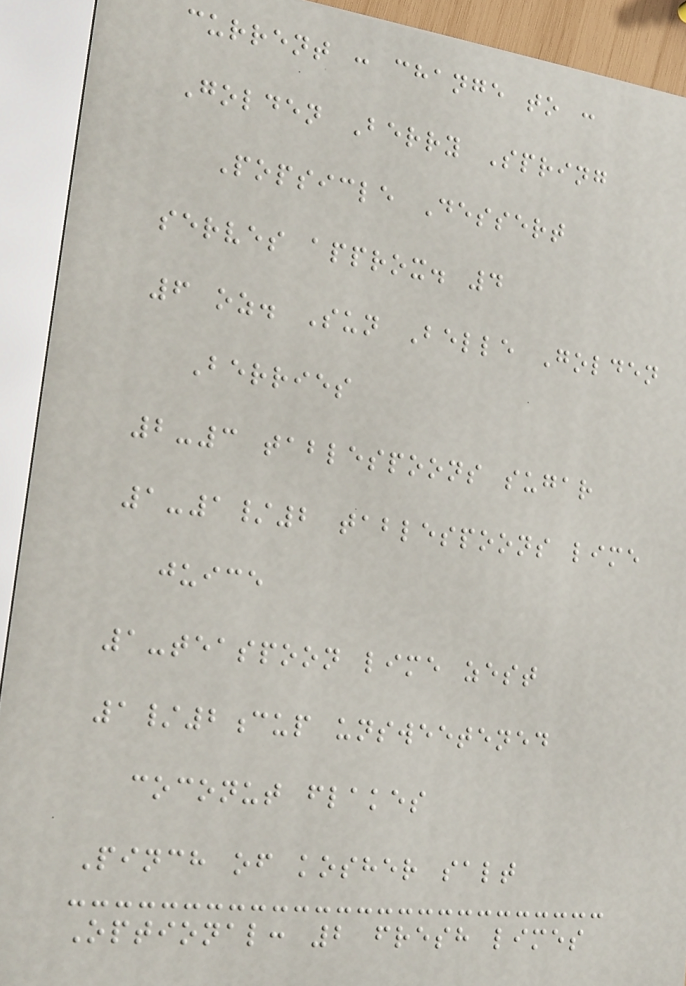current : change to :
Golden Berry Spring
Popsicle Dessert
serves approx. 4
6 oz. Sun Belle Golden
Berries
2-3 tablespoons sugar
1-1/2 tablespoons lime
juice
1-teaspoon lime zest
1/2cup unsweetened
coconut flakes
Pinch of kosher salt
Optional: 2 fresh limes
